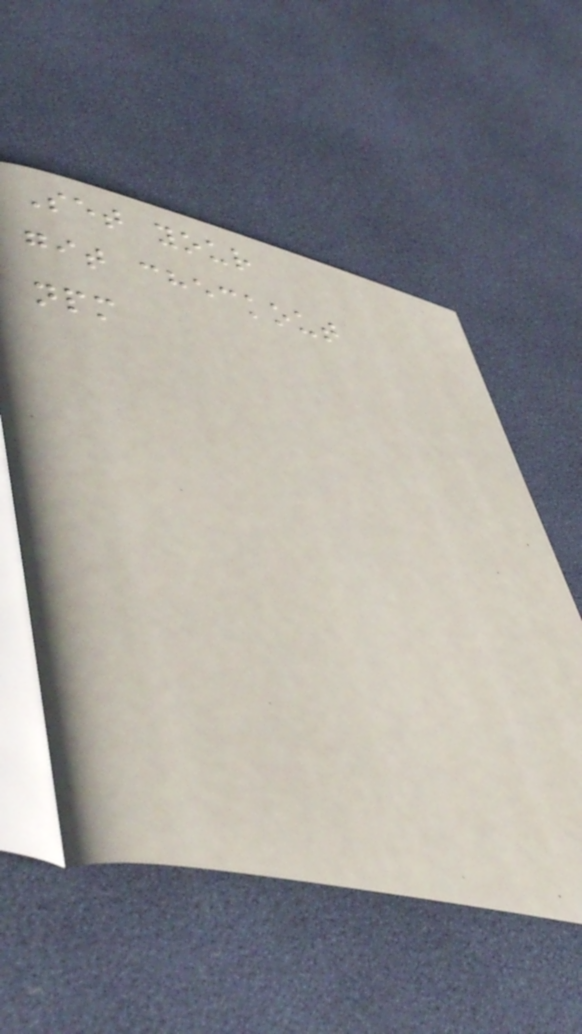Set your
git checkout
npm
